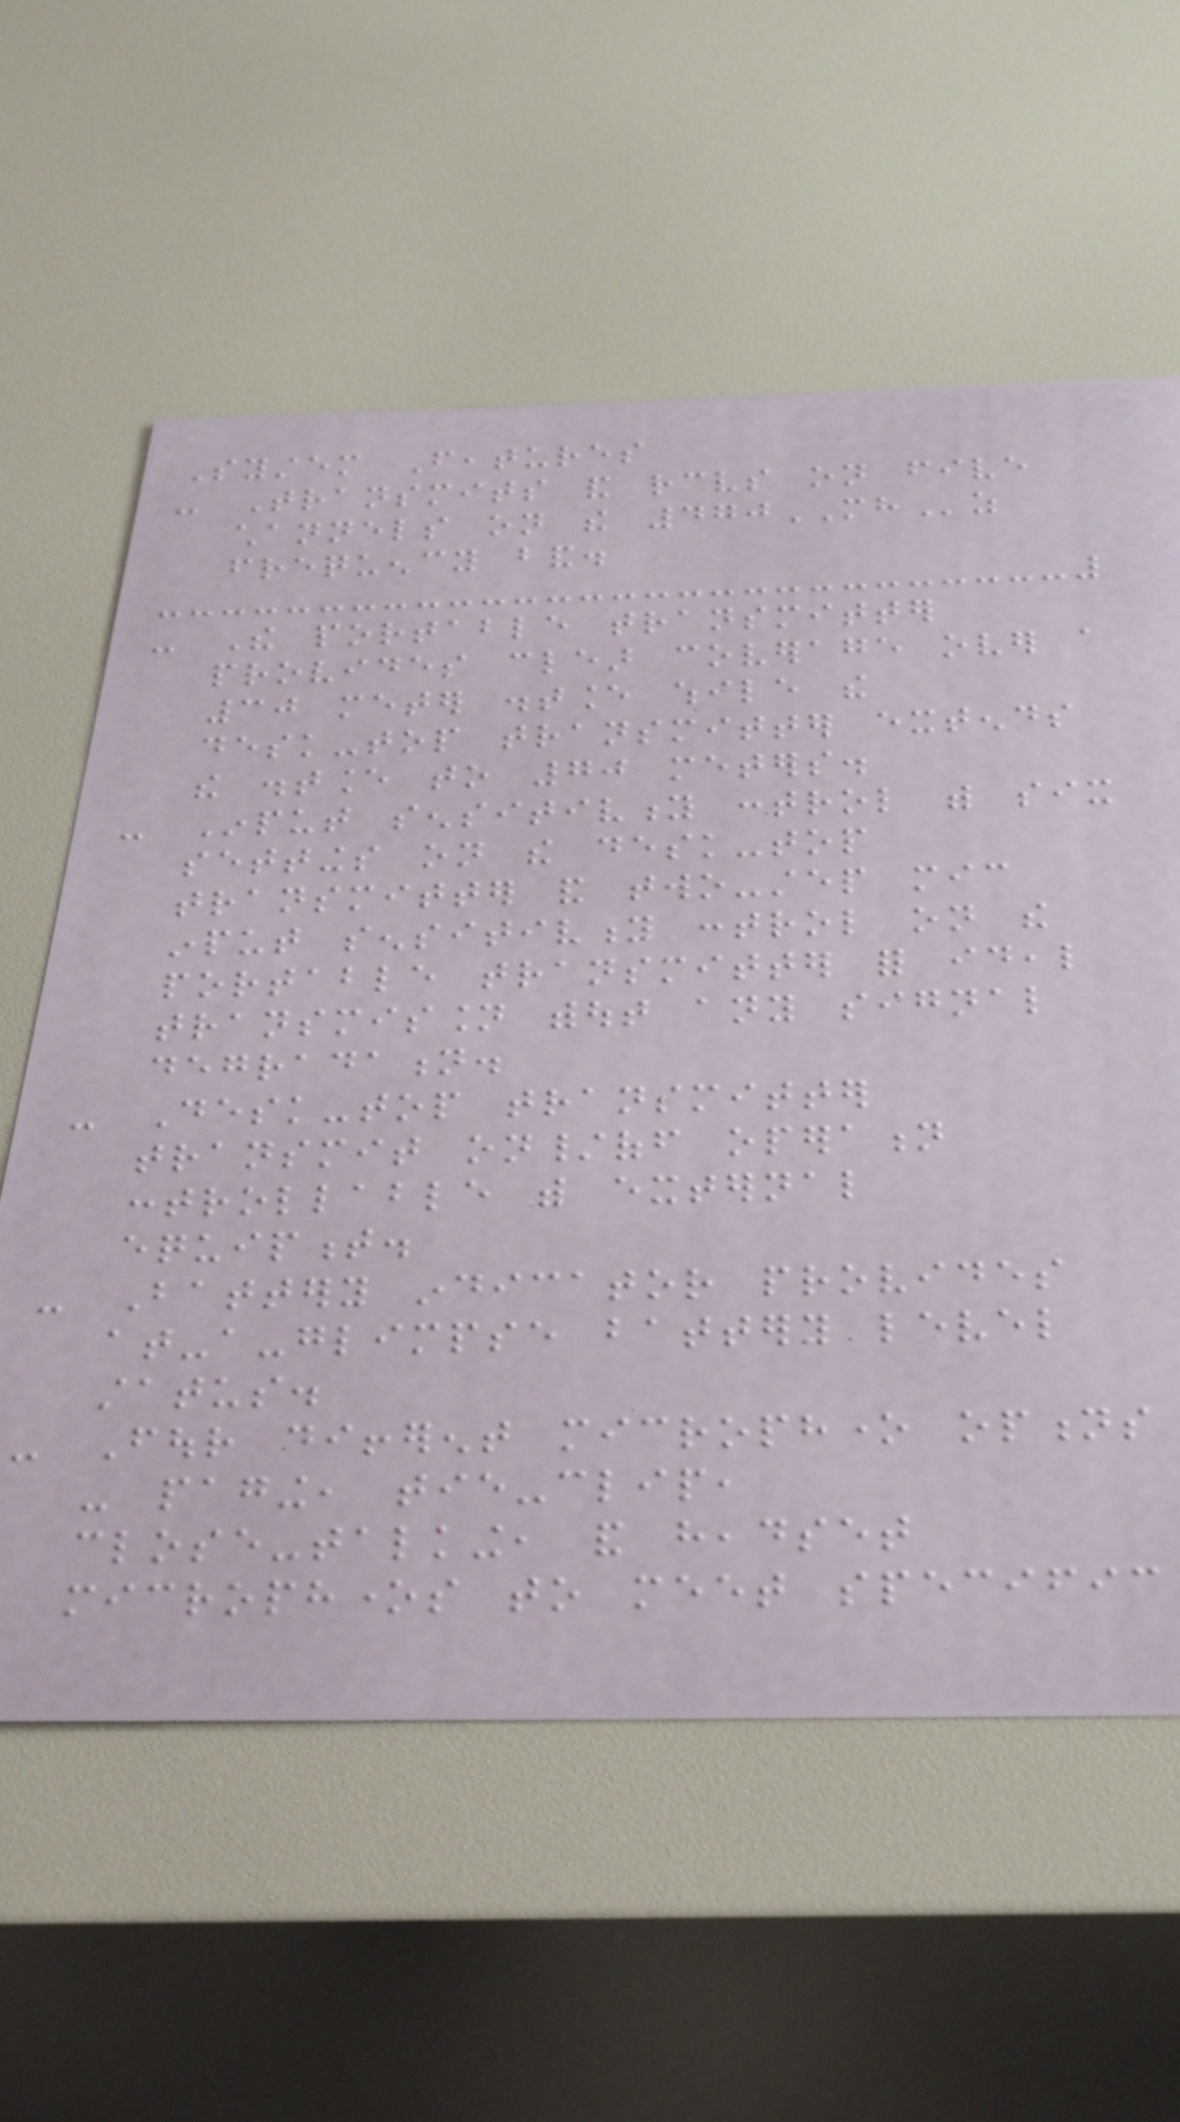System Features
- Transmits and receives on five
channels on the 470MHz
frequency band.
- The portable transmitter
provides clear coverage over a
30 meter distance while the
desk-top transmitter extends
the distance to 70 meters.
- Input sensitivity control with six
settings on the desk-top
transmitter and two-step mic
input sensitivity control on the
portable transmitter for ideal
transmission without any signal
degradation.
- Desk-top transmitter
transmit on/off operation
controllable with external
equipment.
- Battery indicator provides
at-a-glimpse battery level
status.
- Four different microphone options
- paging, tie-clip,
close-talking, and headset
microphones to meet specific
